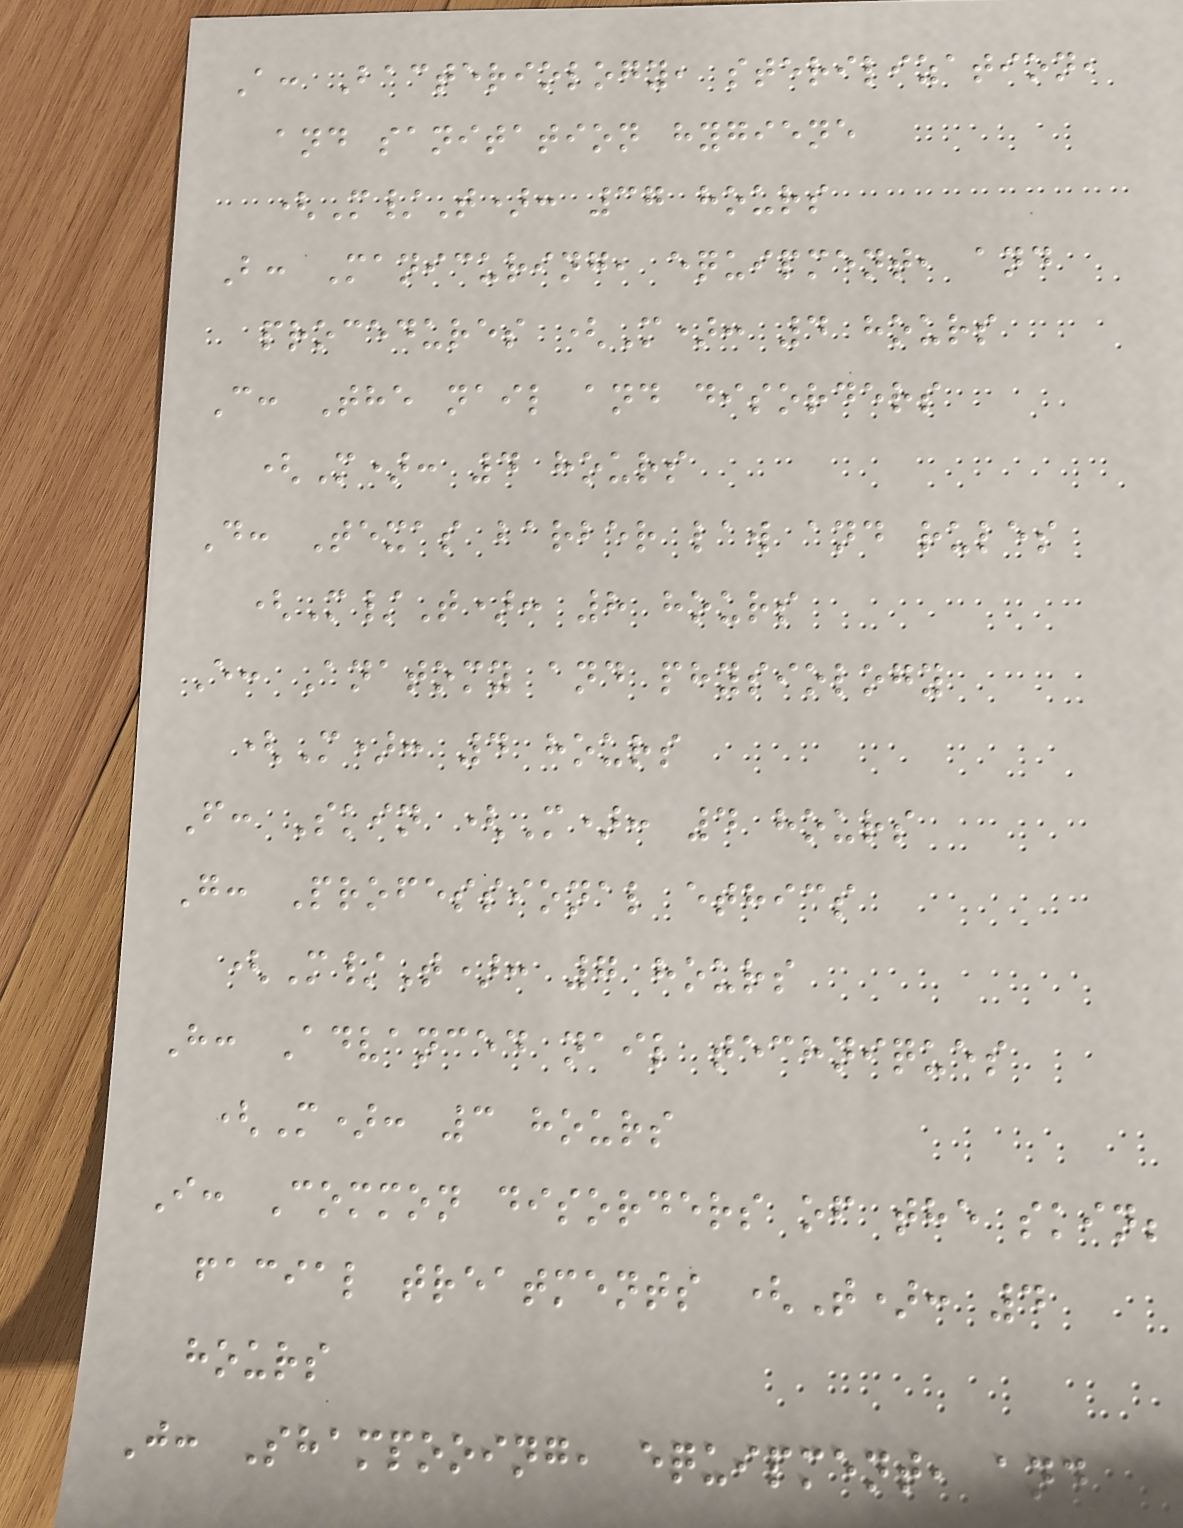A: Bacteriology, sterilization,
and sanitation hygiene
(M/T): 37 hours
B: Manicuring, equipment, and
procedures (M): 4 hours
C: The nail and disorders
(M): 4 hours
D: Texas barber law and rules
(M/T): 8 hours
E: Anatomy and physiology
(M): 4 hours
F: Skin (M): 4 hours
G: Professional ethics
(M/T): 7 hours
H: Advanced nail techniques
(M): 3 hours
I: Common disorders of the skin;
facial treatments (T): 4
hours
J: Shampooing, equipment, and
